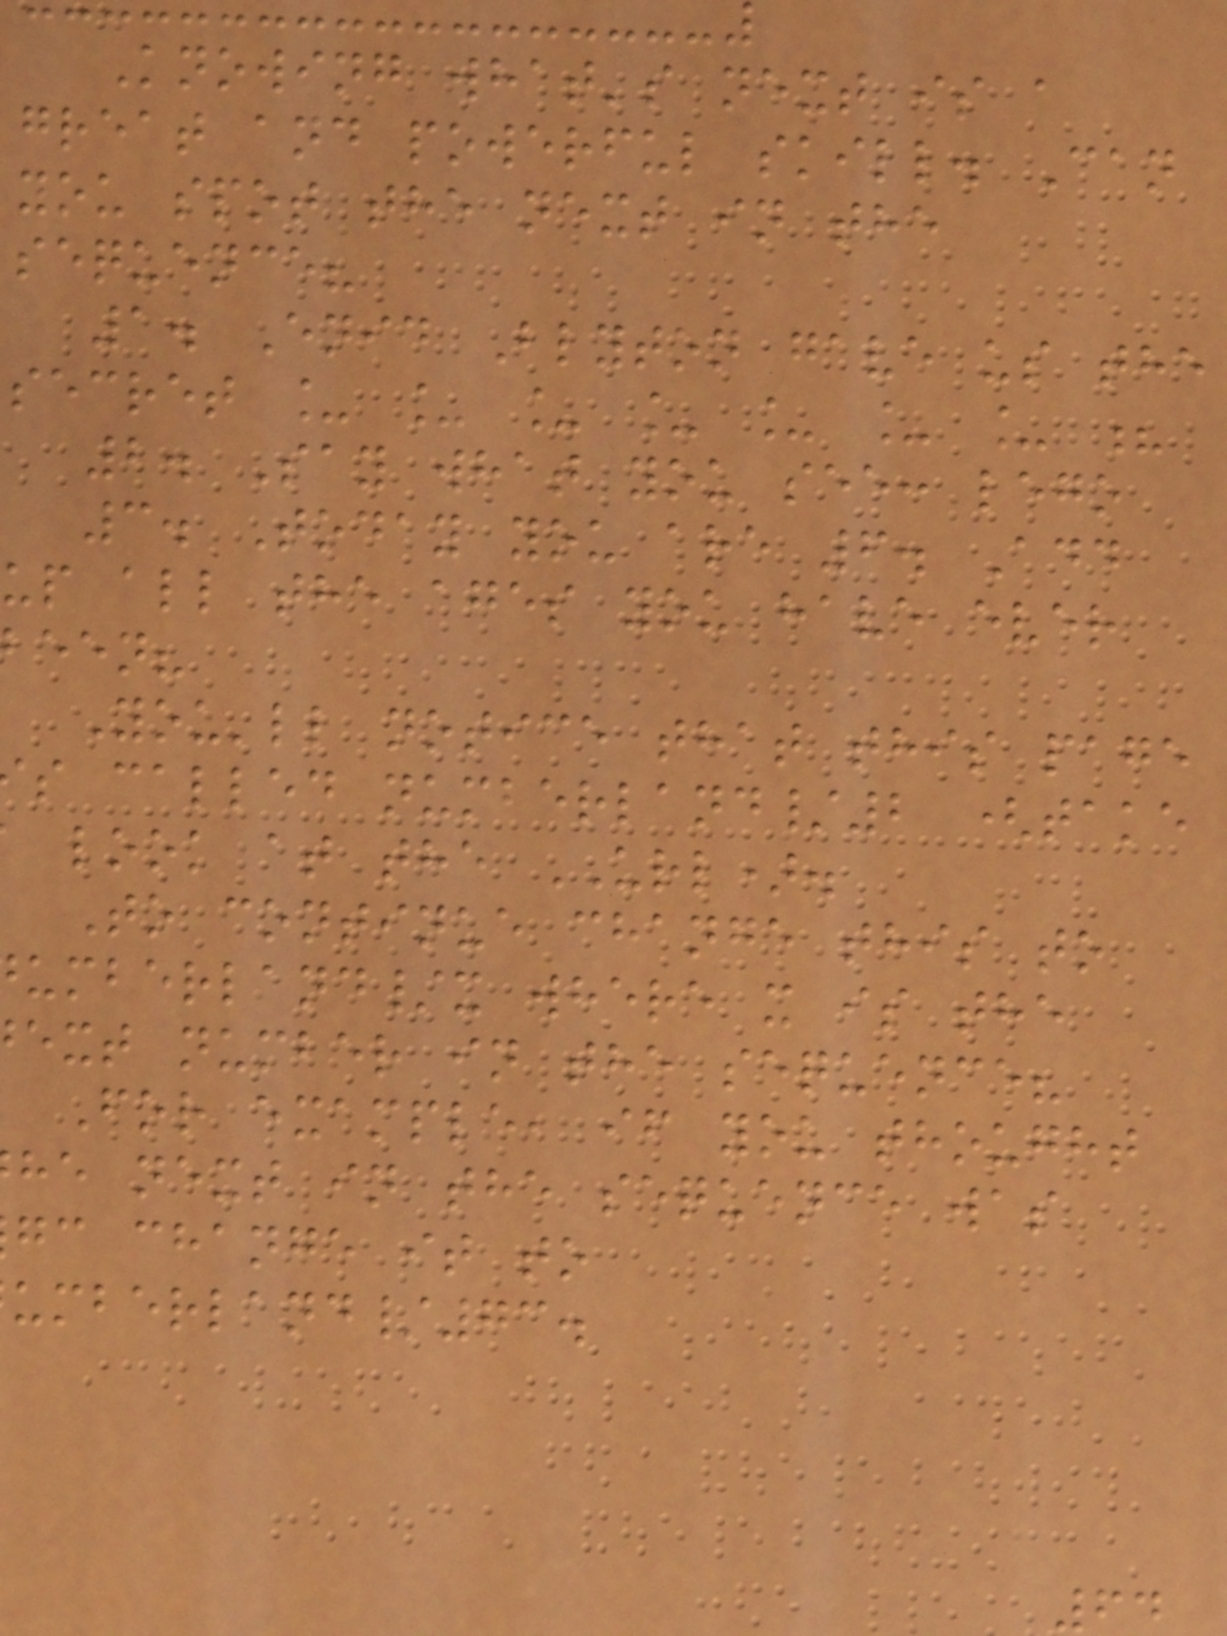Knowing what's next is a
great and powerful skill. Can
you spot the next in the
sequence?
1. Enid Blyton gave us the
secret _ _ _ _ _ _ _ ?
2. Say what you see: lego
3. Today you are 6. Add
up all the ages you have ever
been?
You'll notice that this page
s called numberland/2 (take
look at the URL).
To continue change this to
umberland/x where x is the
ext number in the sequence?
For example, if you thought
he next in the sequence was
gc change it to
umberland/73.
